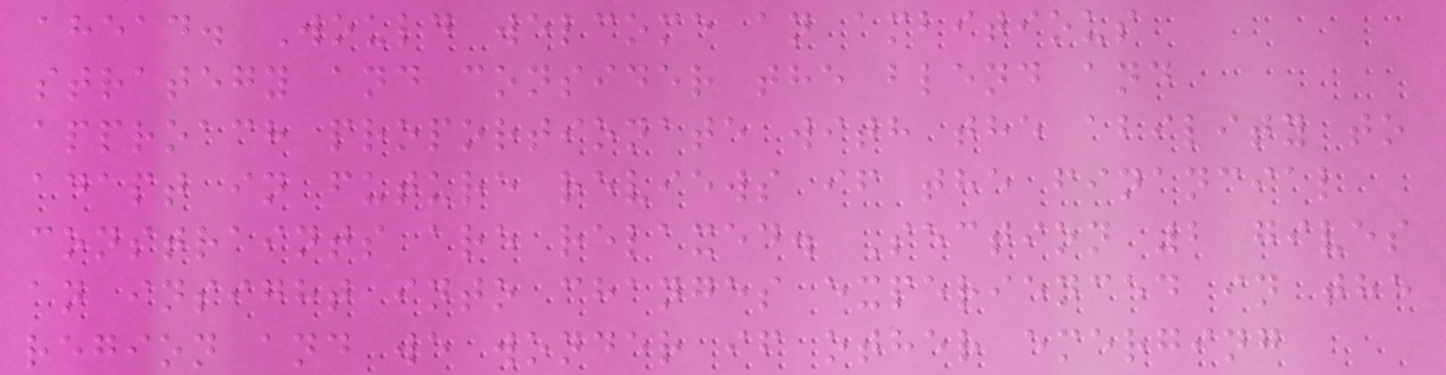ahead. Would welcome an ambitious
strategy and consider the blend and
approach proportionate with the ability to
adapt in future reviews if the financial
constraints are relaxed. Section 2 gives
an insight into changes experienced in the
region and we wonder if other emerging
